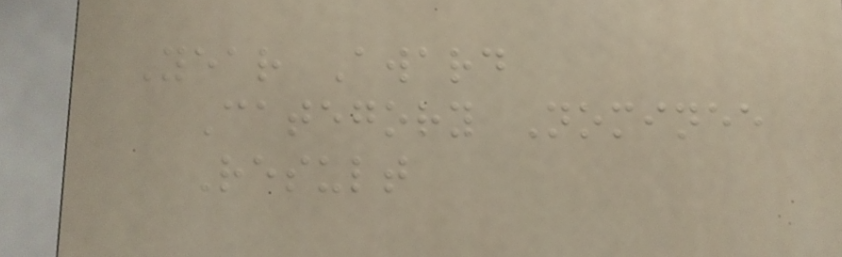Year Award
Category Nominee
Result
